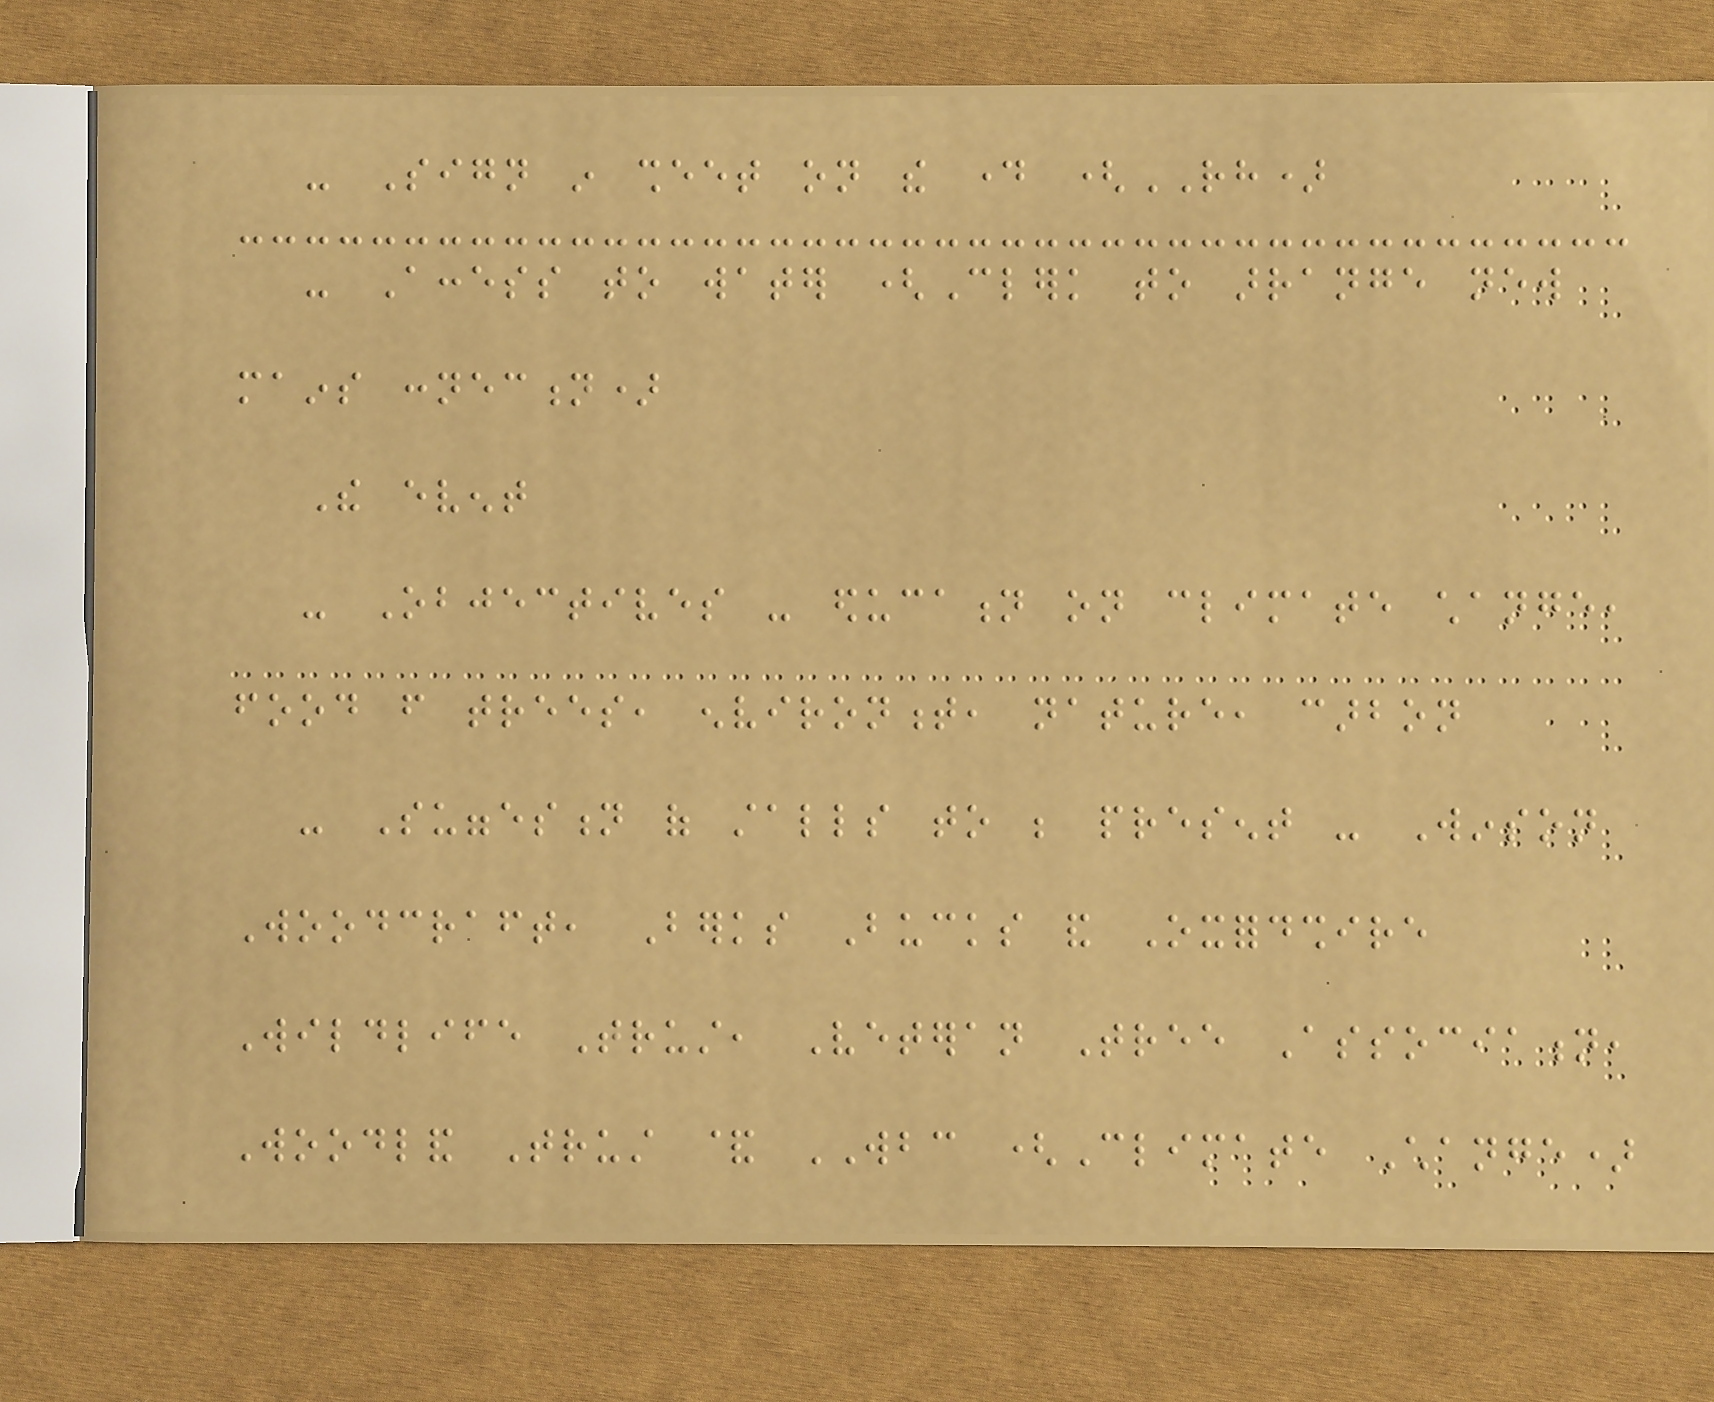- Sign in sheet on the day (RH)
- Access to water (Clerk to arrange new
mains connection)
The event
- Objectives - education on climate change,
food from trees, environment, nature, carbon
- Suggestion of stalls to be present - Winson
Woodcraft, Berks Bucks and Oxfordshire
Wildlife Trust, Veteran Tree Association,
Woodland Trust & WBC (Climate Change)
